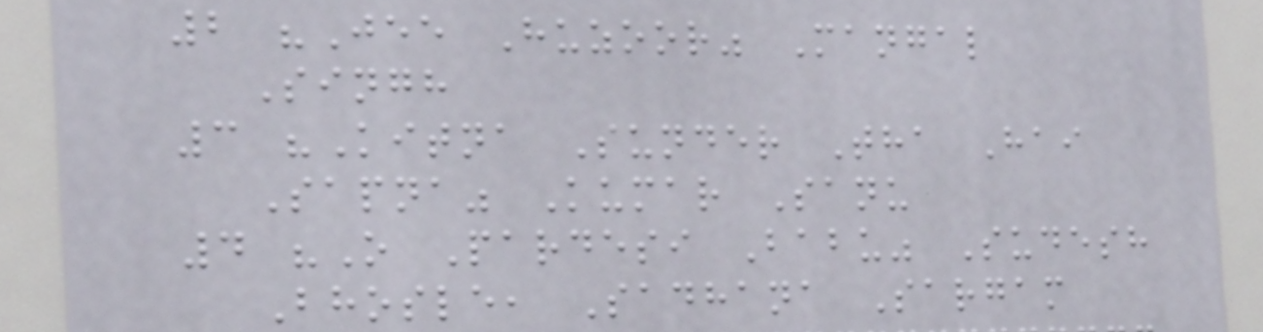2 "Jee Huzoor" Mangal
Singh
3 "Kitna Sunder Tha Hai
Sapna" Kumar Sanu
4 "O Pardesi Babu" Sudesh
Bhosle, Sadhana Sargam
